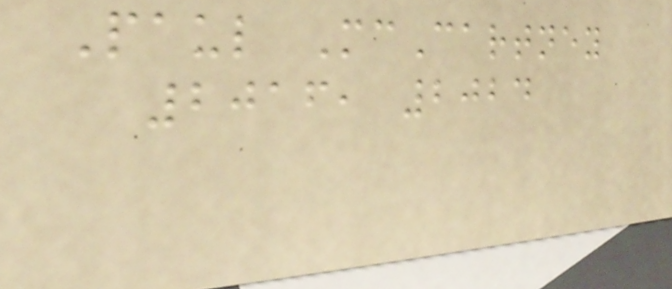Paul McCartney
2016, 2024
